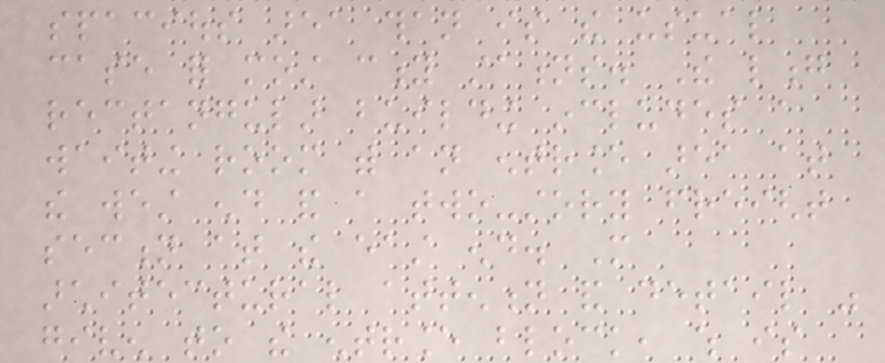spacious area than is the usual
case for most city stations. The long
rectangular building includes a
waiting room with an entrance area at
the west end and a two-story freight
section at the east end. More
architectural attention and detail was
given to the entrance block, which is
